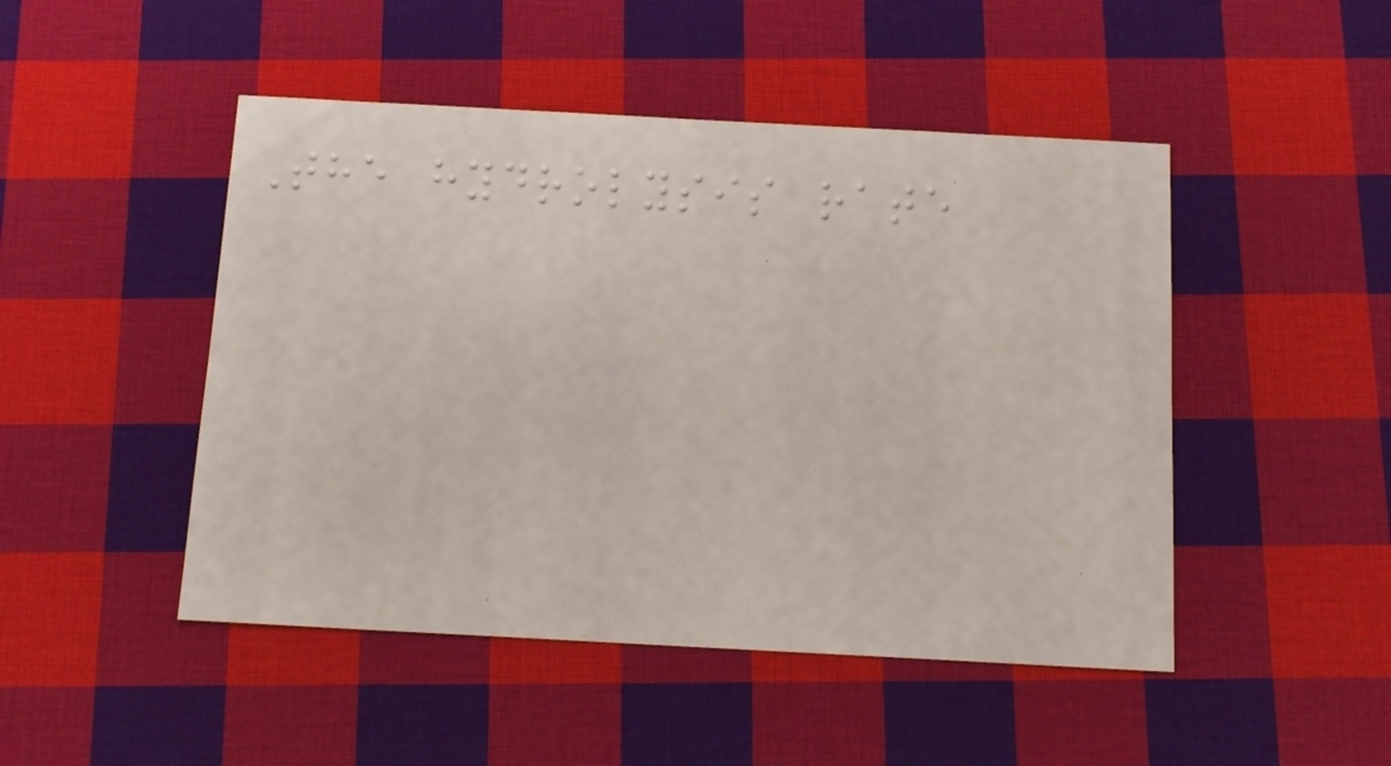The hydrolysis rate
